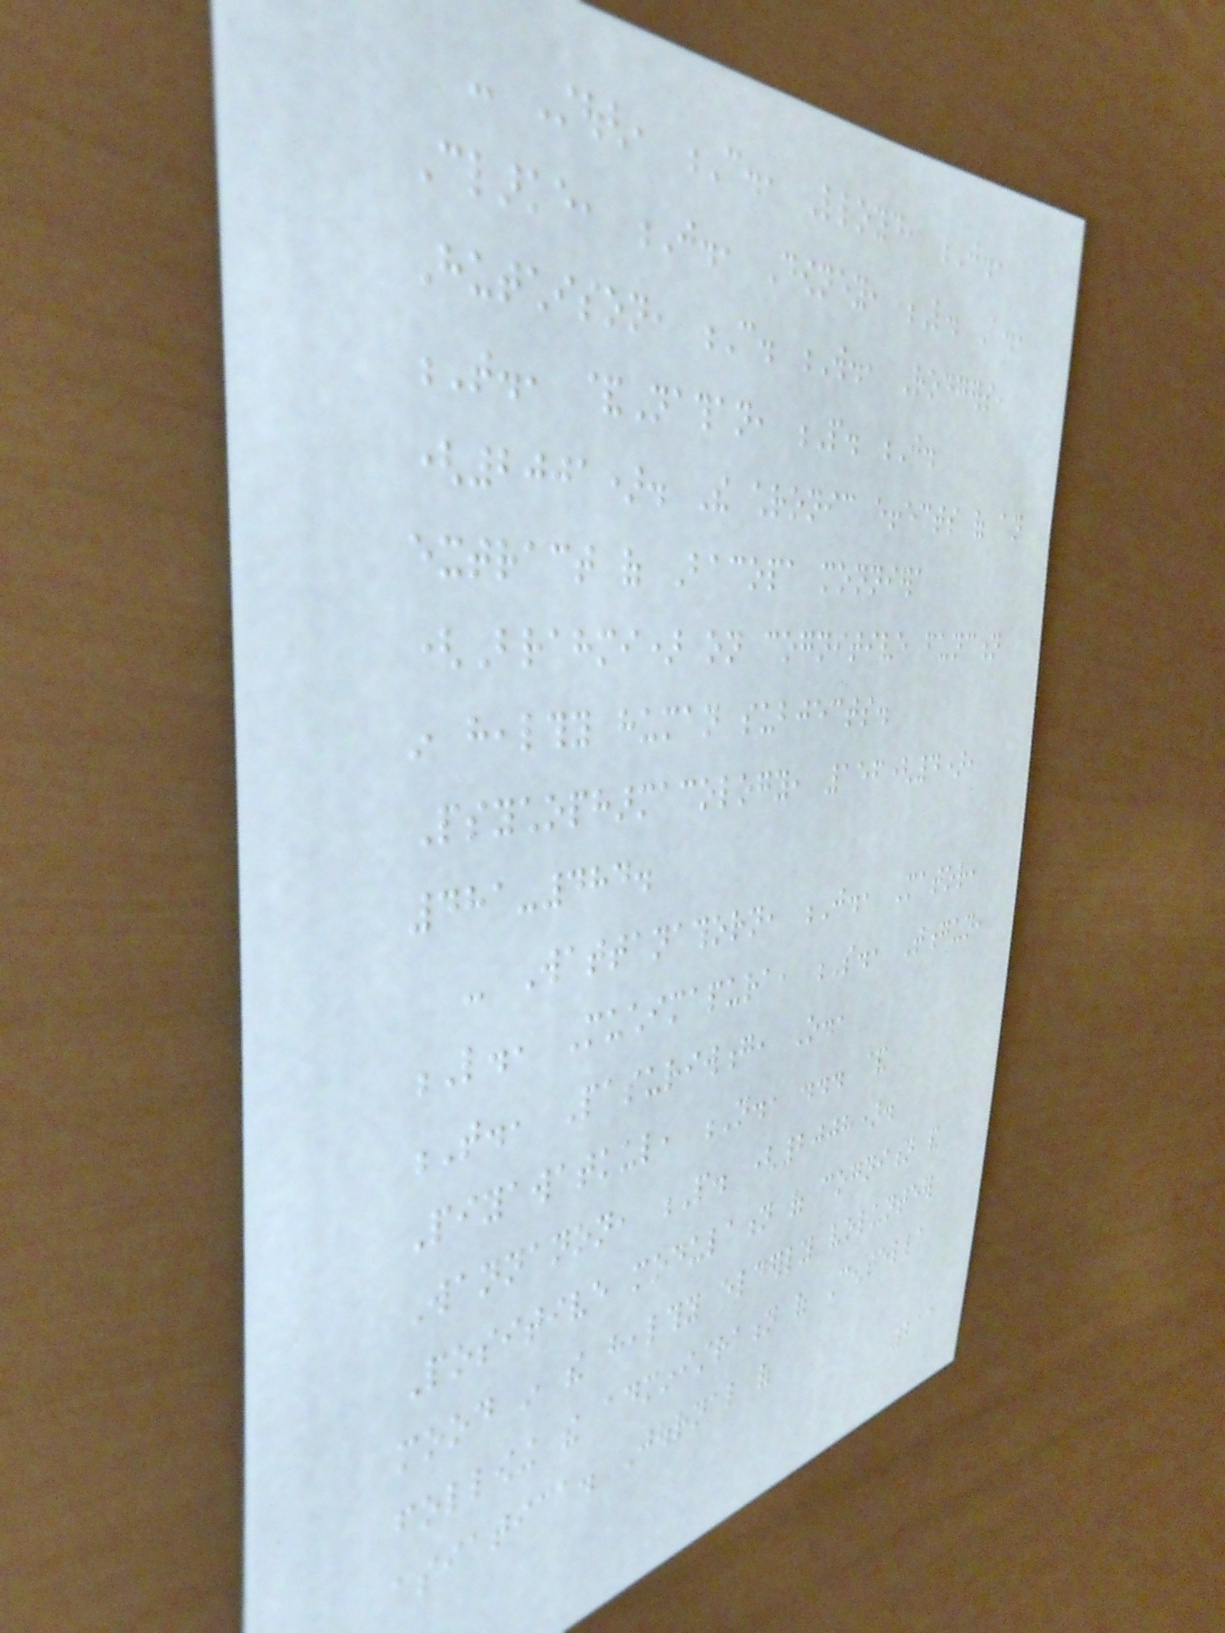- Stough, C., Lloyd, J.,
Clarke, J., Downey, L. A.,
Hutchison, C. W., Rodgers,
T., &Nathan, P. J.
(2001). The chronic effects of an
extract of Bacopa monniera
(Brahmi) on cognitive function
in healthy human subjects.
Psychopharmacology, 156(4),
481-484.
- Wattanathorn, J., Mator,
L., Muchimapura, S., Tongun,
T., Pasuriwong, O.,
Piyawatkul, N., ... &
Wannanon, P. (2008).
Positive modulation of cognition and
mood in the healthy elderly volunteer
following the administration of Centella
asiatica. Journal of
211
